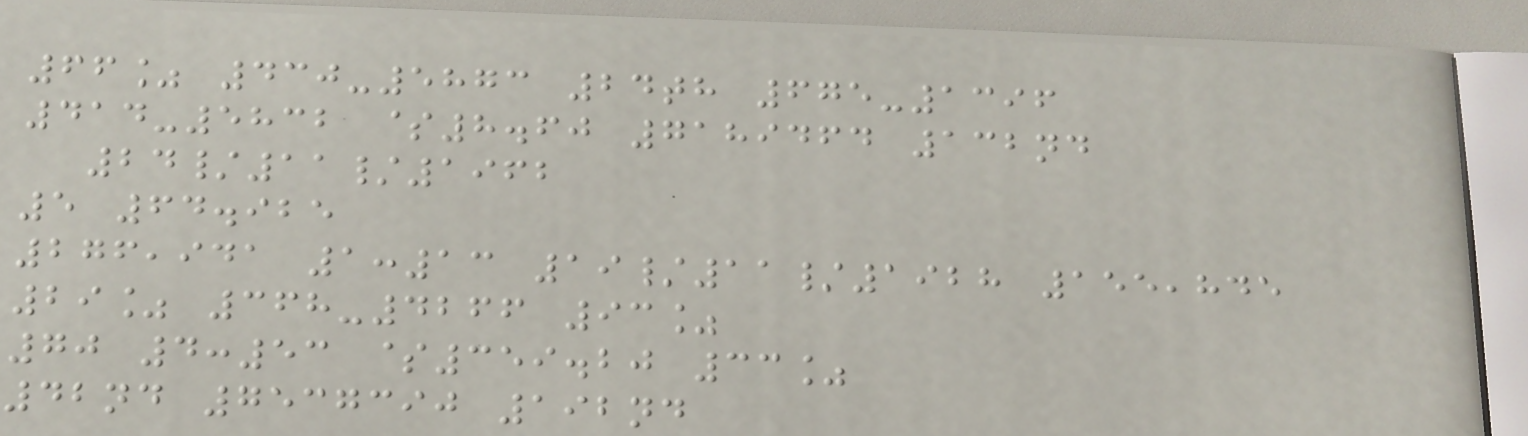66% 430-5873 24th 675-1396
414-5832 $8.60 7189464 132nd
24/11/1962
5 64.925
276,941 1:13 19/11/1928 155,845
29% 368-4266 93%
70 4:53 $359.20 33%
42nd 7537390 192nd
